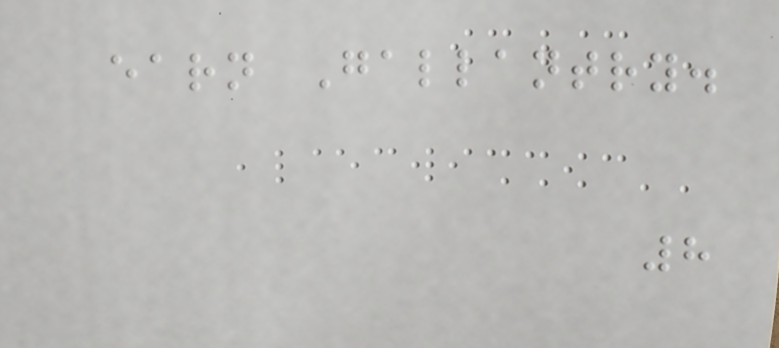earn Gallantry.
8
